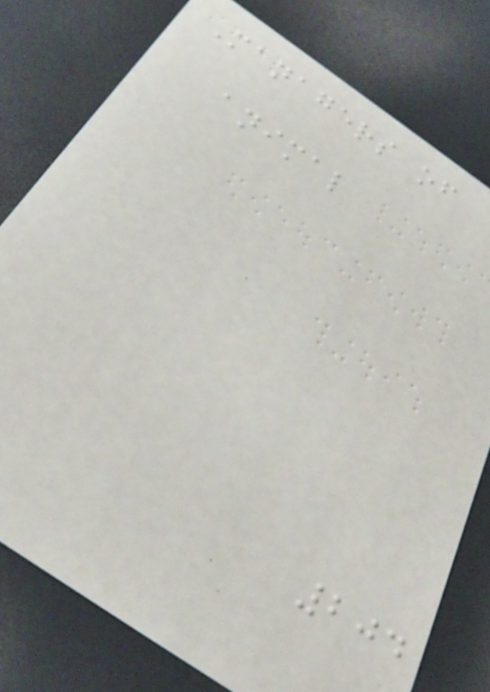Managers of
animal
204
